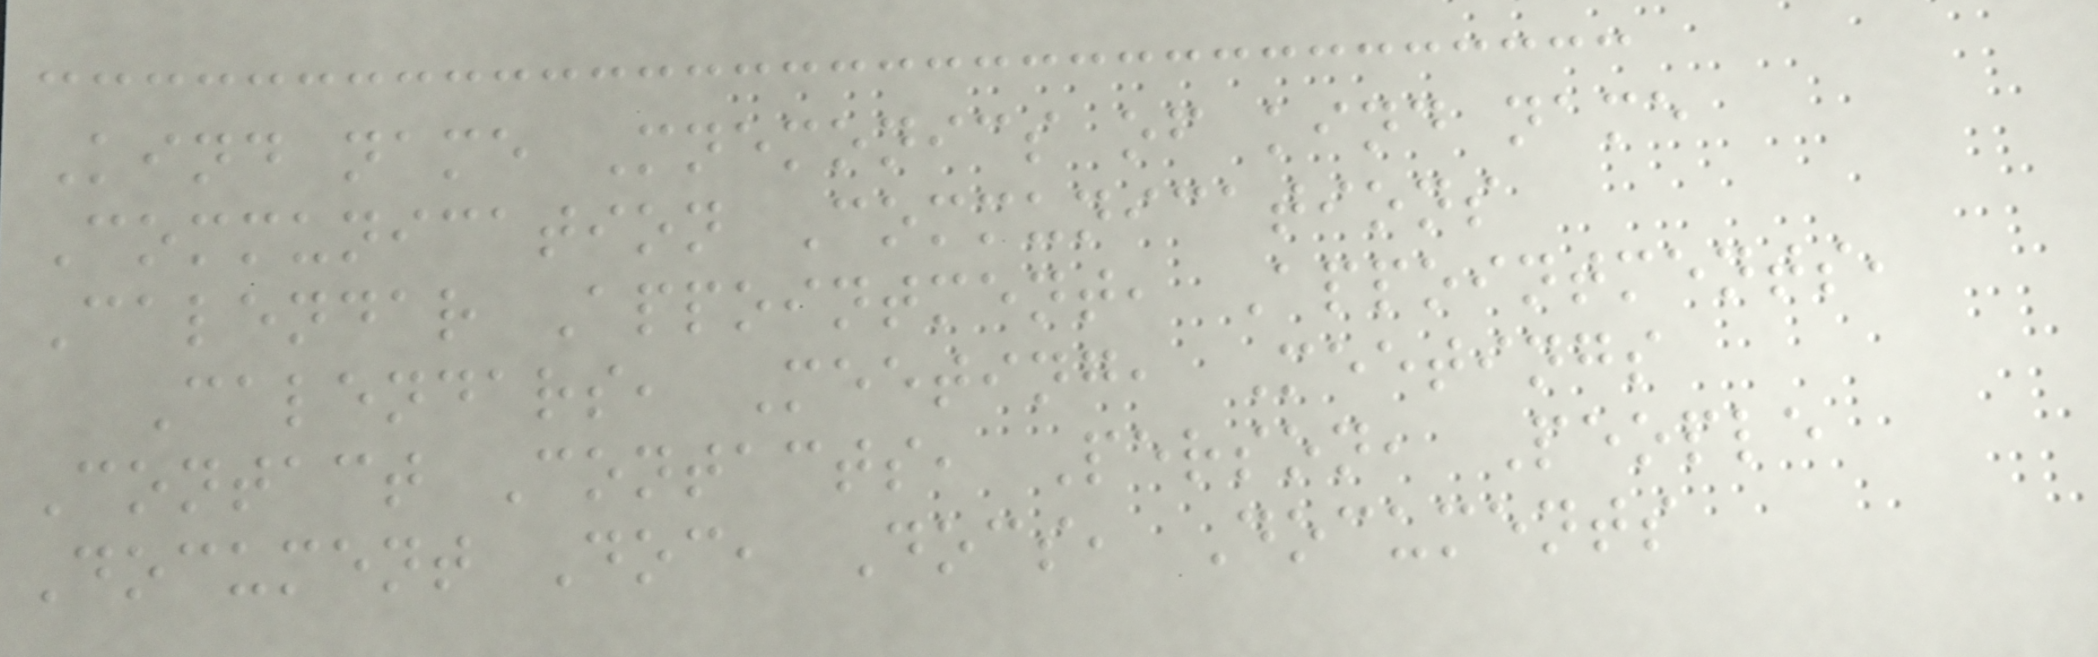Kind name Mnemonics of kind name
Communication Communications
Calendar Appointment, Appointments,
Calendars, Meeting, Meetings
Contact Contacts, Person, People
Document Doc, Docs, Documents
